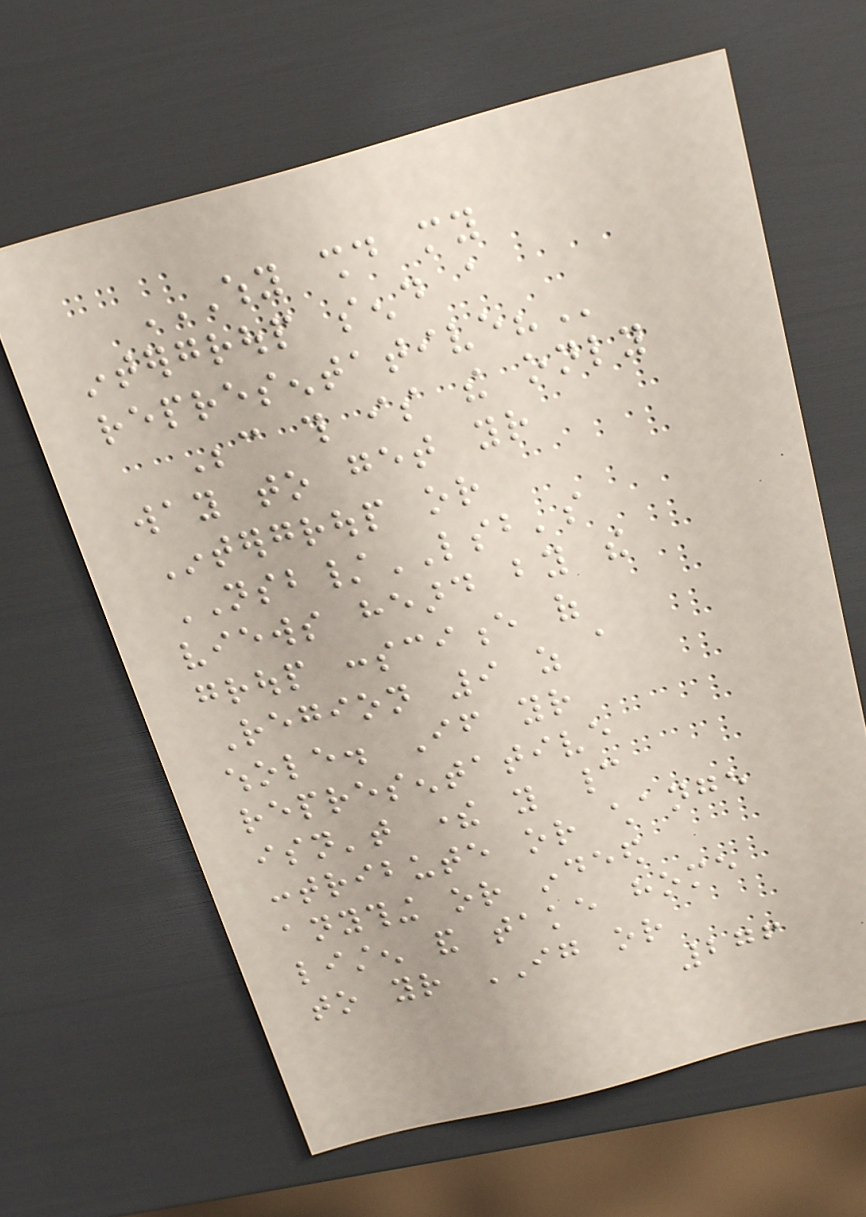WHY SHOULD MY
INTERGROUP SEND A
REPRESENTATIVE?
Because this is the only
way to get your
Intergroup or
NSB/LSB's
views heard by the
group conscience of
Region 9 as a
whole. If your
representative
isn't there you cannot
contribute or change
anything or indeed
listen and take home
to your IG or
276
